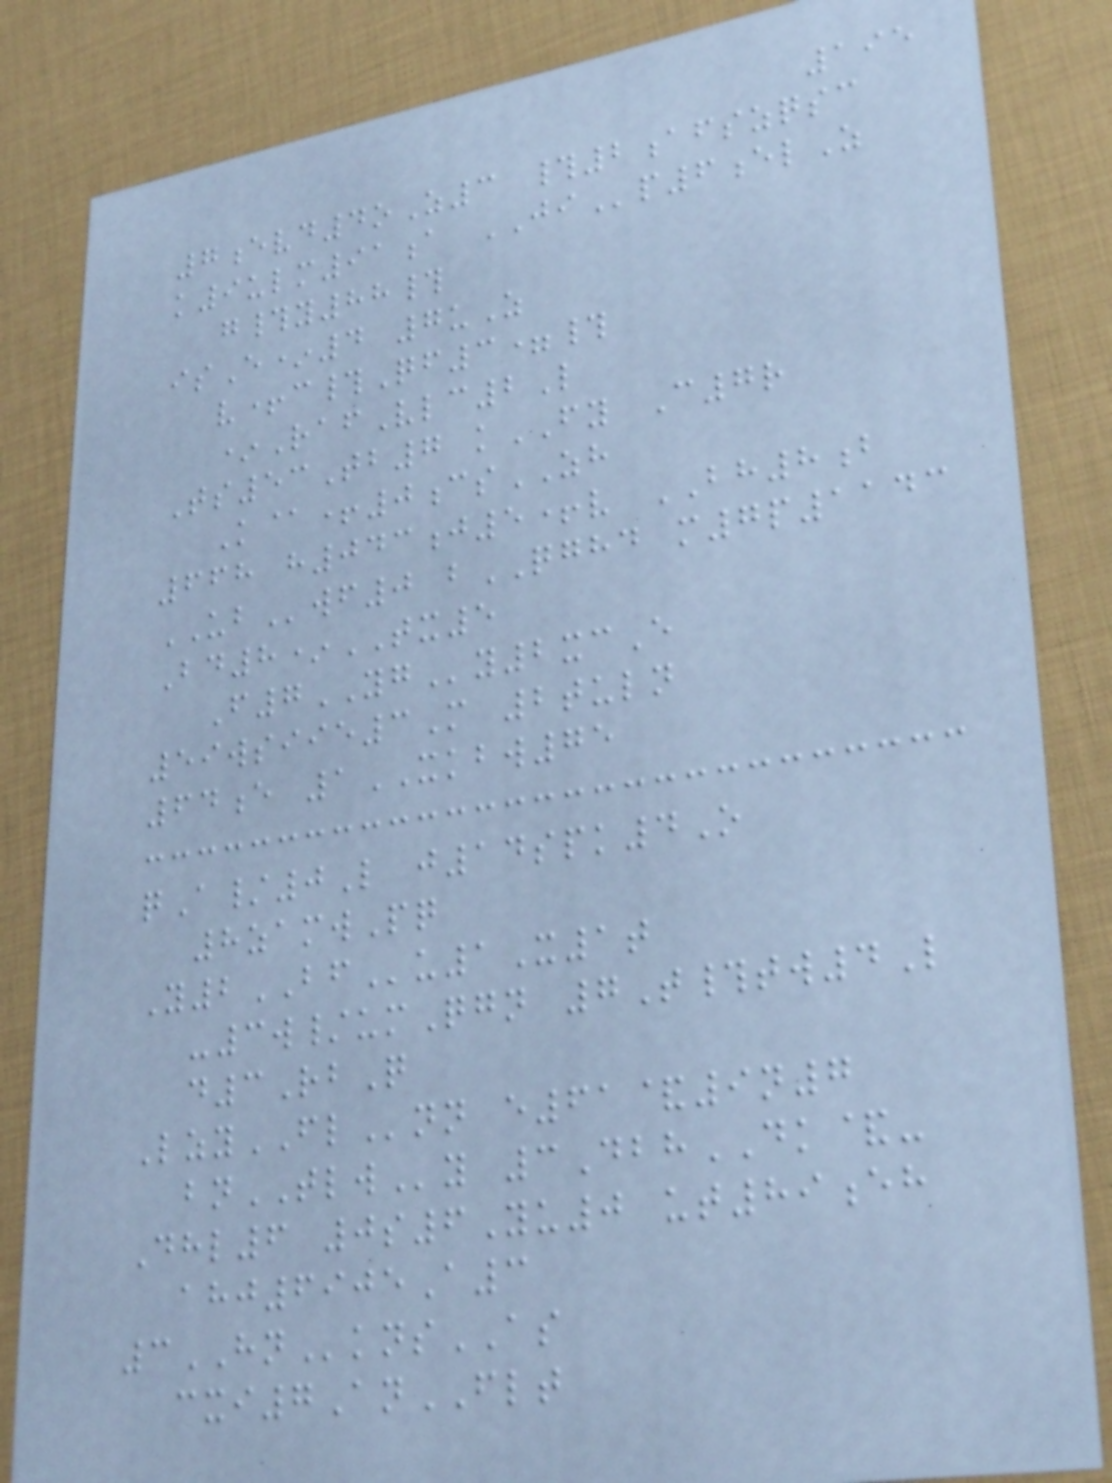195
7evd4oZ3 #2afszqsc
k9ulm91a JIp6elZ
g#y88#
isE*4 7uZ
v+c#Qf3=#
*RafVlc2L
Ts53Tb7 kFY C7r
K@+0csZH
668 h043j5+v BH8b
UBwf0 bQGHD m7p1143
Bd8*TX5
F7YGy2xcE
59wsiie3M 2tuln
64e 1XKBW75
qA/0L j14spk4O
8zamwPq
Y2BFu1X1t
-3w/umQgn 7T#tw4L
d3RbQ
LzyFLnn e61&9n7
bnTLWy 3DbhDK&-
Dhl6 0s6Yu0 ut89eh
ahj6905A3
3HNknsAS
cxi7AnFLT
